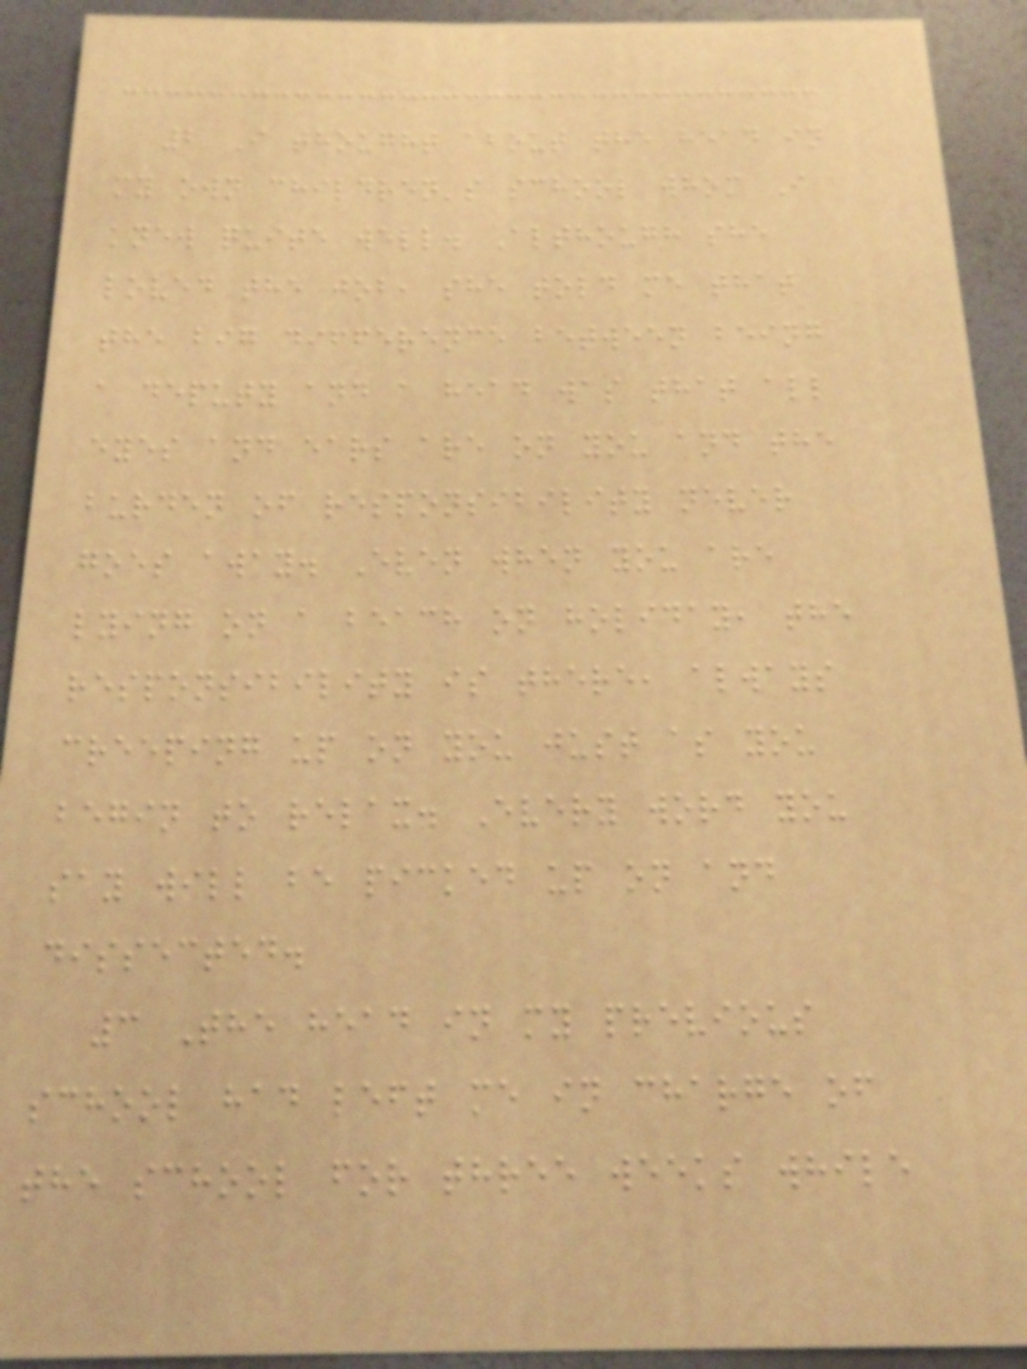2 I thought about the head in
my own children's school whom I
knew quite well. Although she
loved the job, she told me that
the big difference between being
a deputy and a head was that all
eyes and ears are on you and the
burden of responsibility never
goes away. Even when you are
lying on a beach on holiday, the
responsibility is there, always
creeping up on you just as you
begin to relax. Every word you
say will be picked up on and
dissected.
3 The head in my previous
school had left me in charge of
the school for three weeks while
